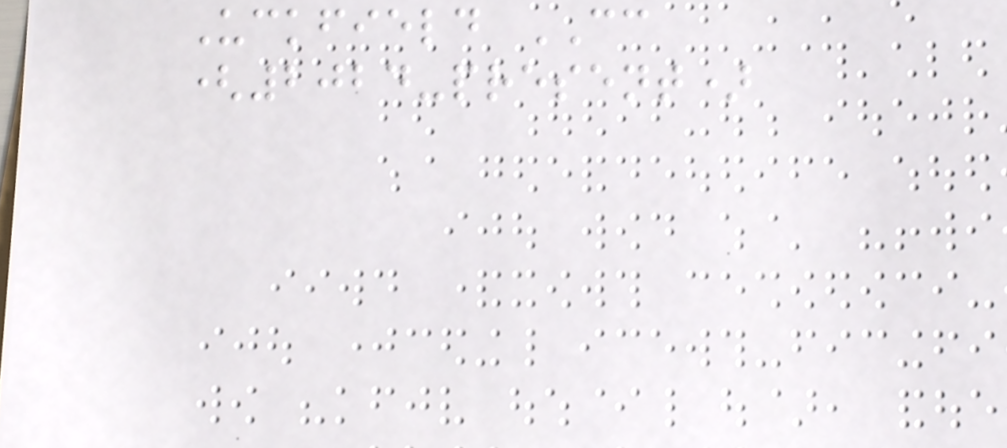Uckfield CC
(2024-present)
